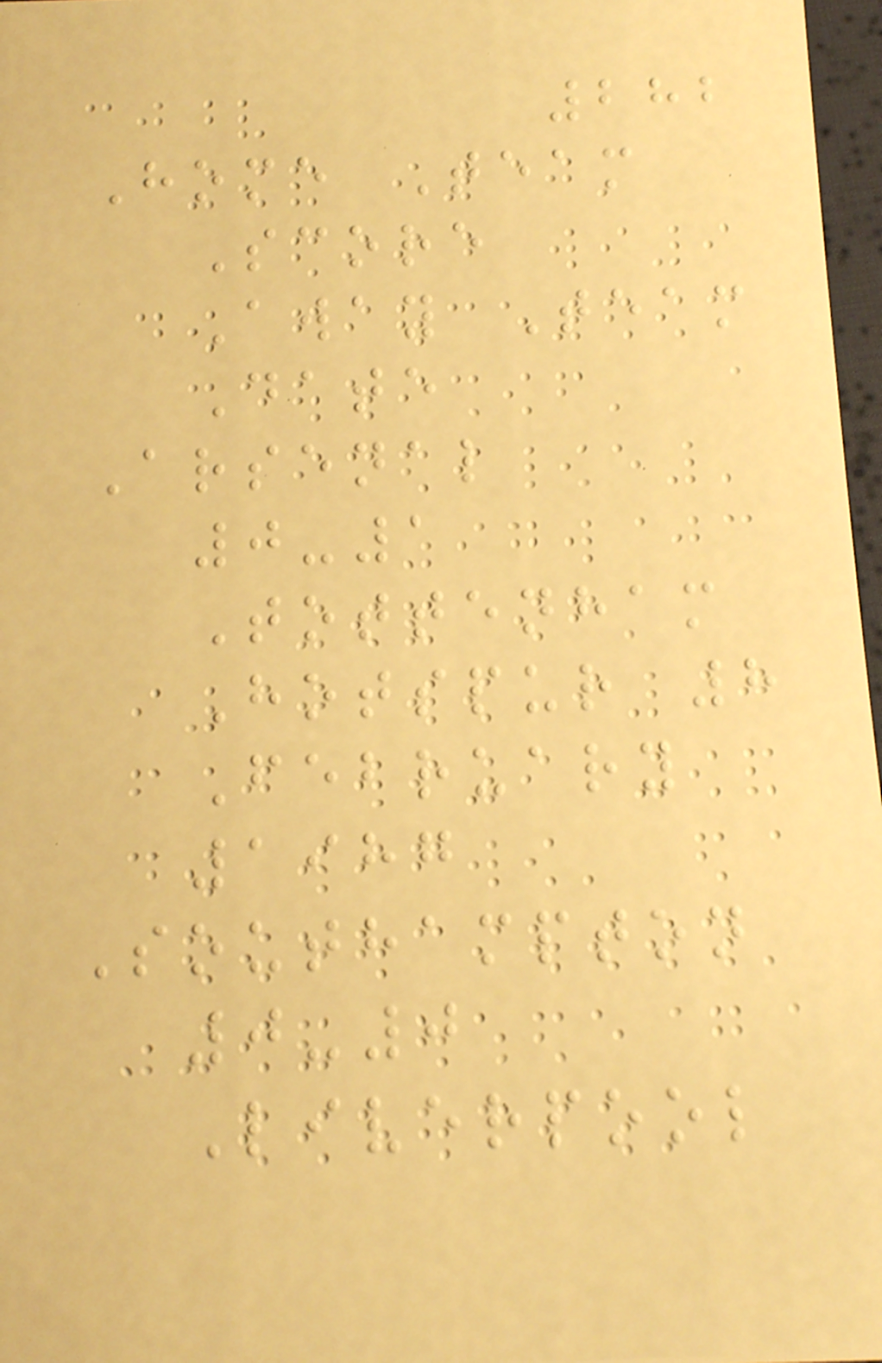282
Home Team
Score
Away Team
Date
Arsenal
0-1
Tottenham
Hotspur 8
February
1987
Southampton
0-0
Liverpool
